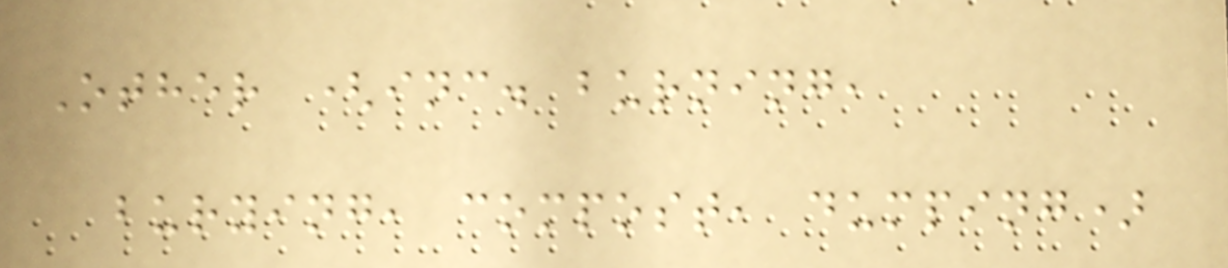Other (inc. burning,
burying, compost, dumping)
